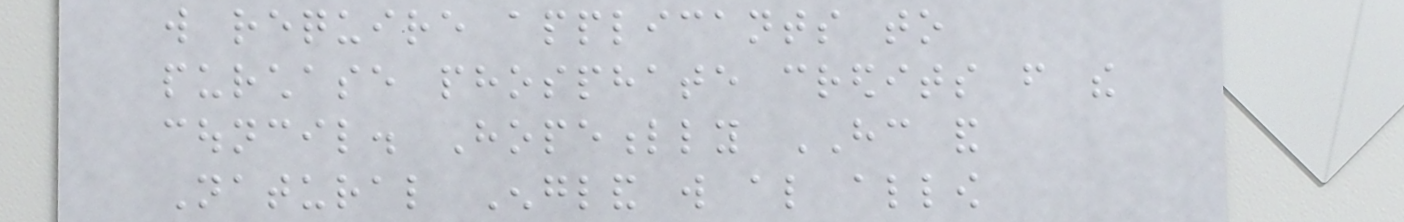will require applicants to
purchase phosphate credits from the
council. Hopefully HC and
Natural England will also allow
